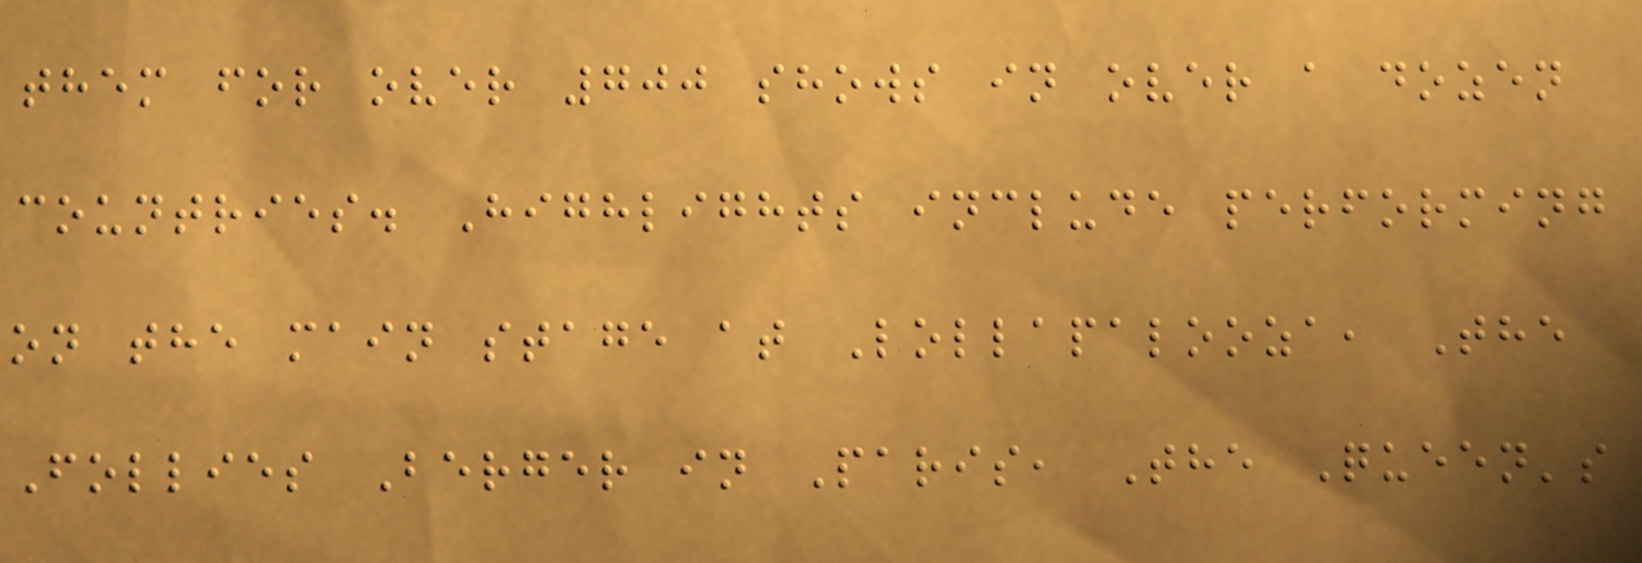them for over 700 shows in over a dozen
countries. Highlights include performing
on the main stage at Lollapalooza, The
Follies Berger in Paris, The Queen's
